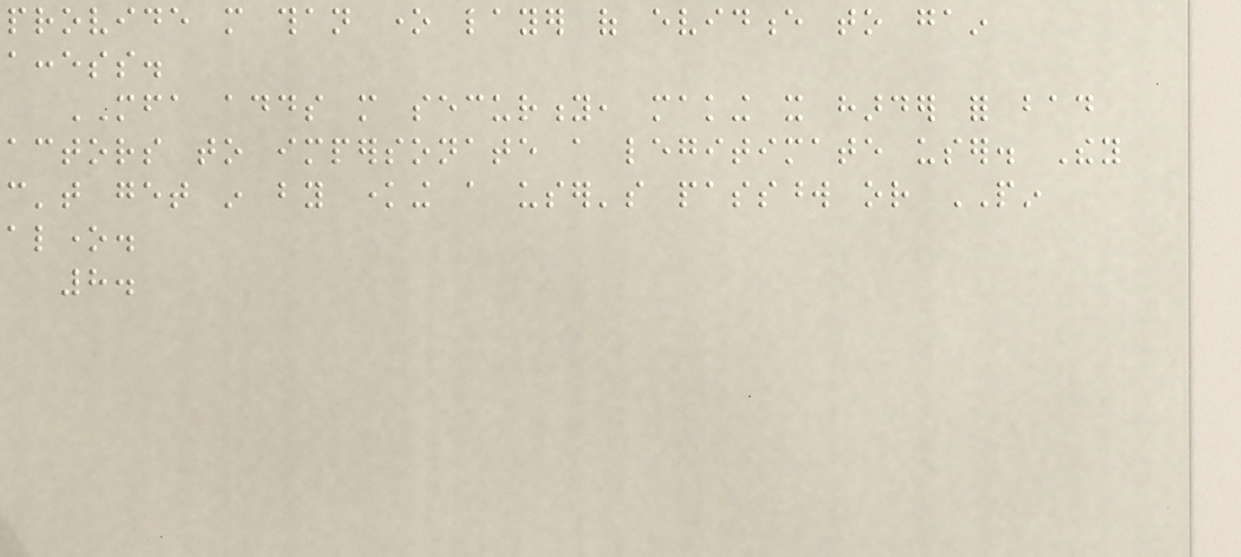provide more than one layer of evidence to gain
access.
MFA adds more security, making it harder for bad
actors to impersonate a legitimate user. They
can't get in by knowing a user's password or PIN
alone.
8.
